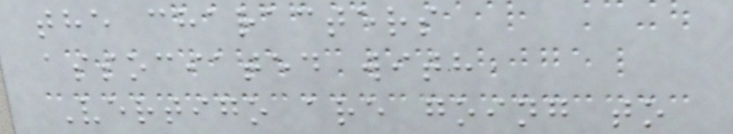the characters
associated with
Vertigo are going to
